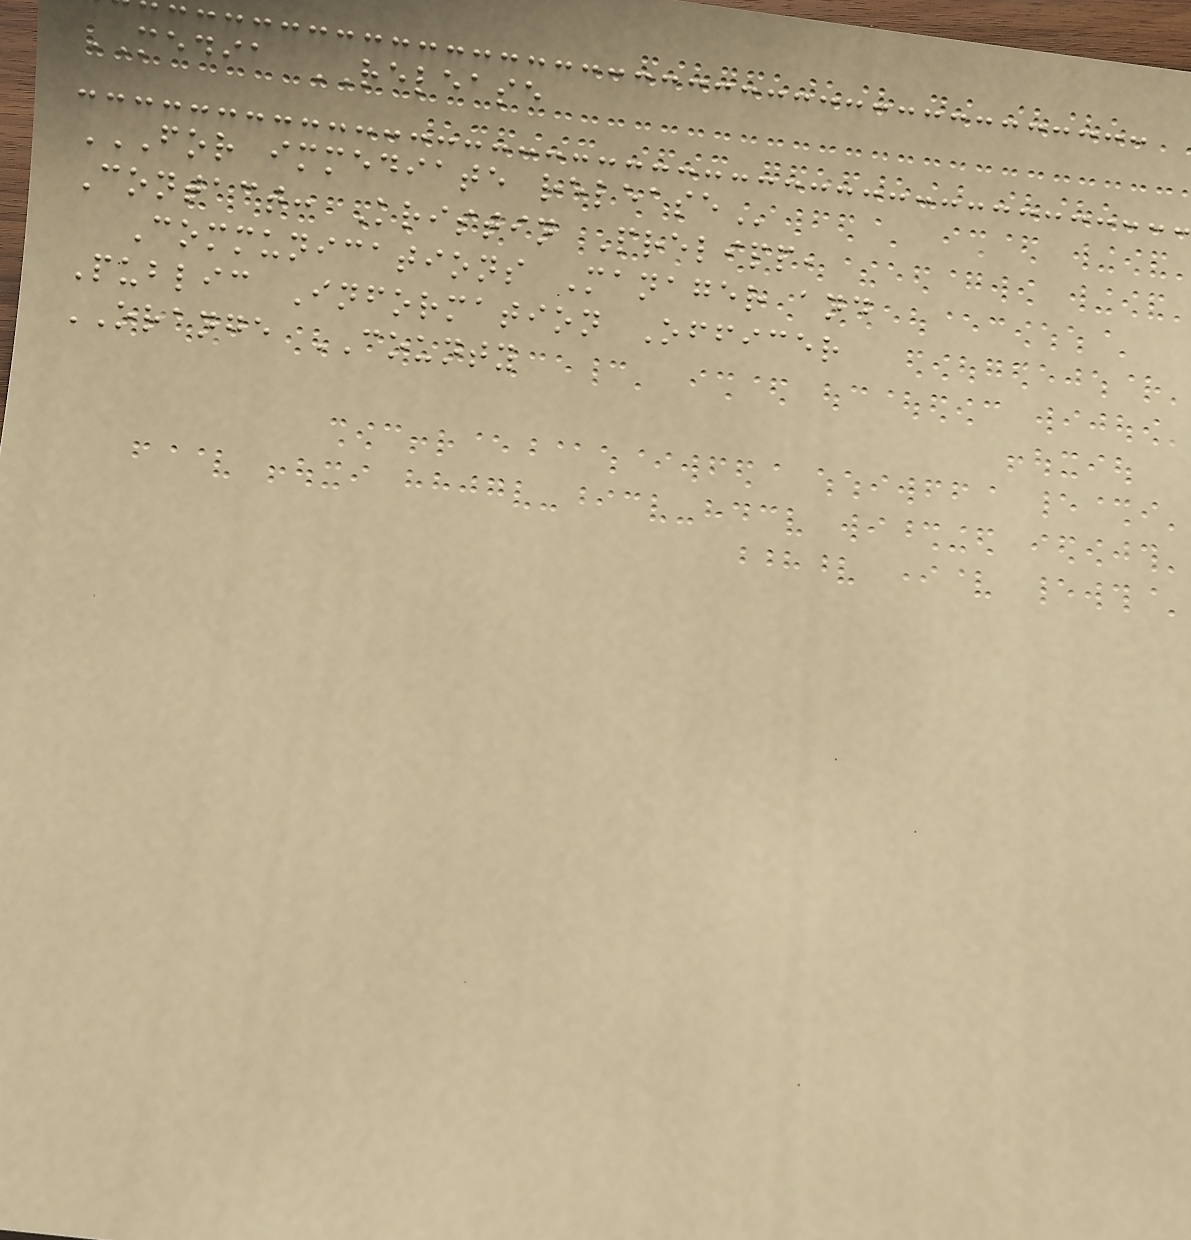MEDIA RELEASE
FOR IMMEDIATE RELEASE
Contact: Kristin Prelipp,
Communications Manager and
Public Information Officer
ORANGE COUNTY
